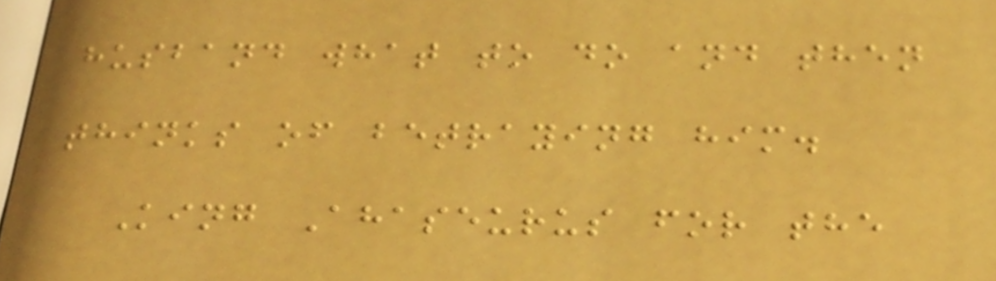husband what to do and then
thinks of betraying him.
King Ahaseurus for the
